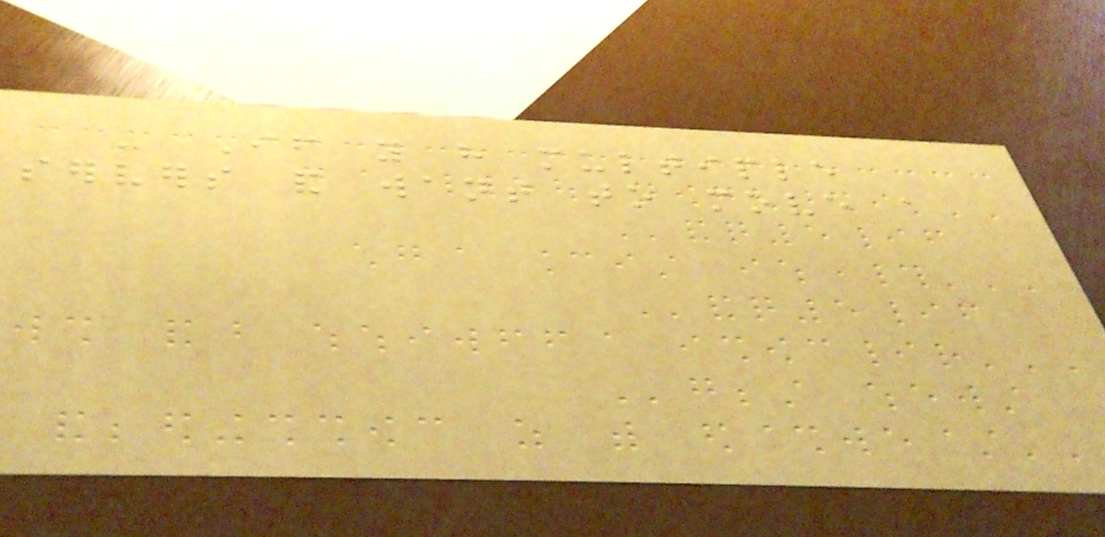- If you have multiple
servers and want to move a
